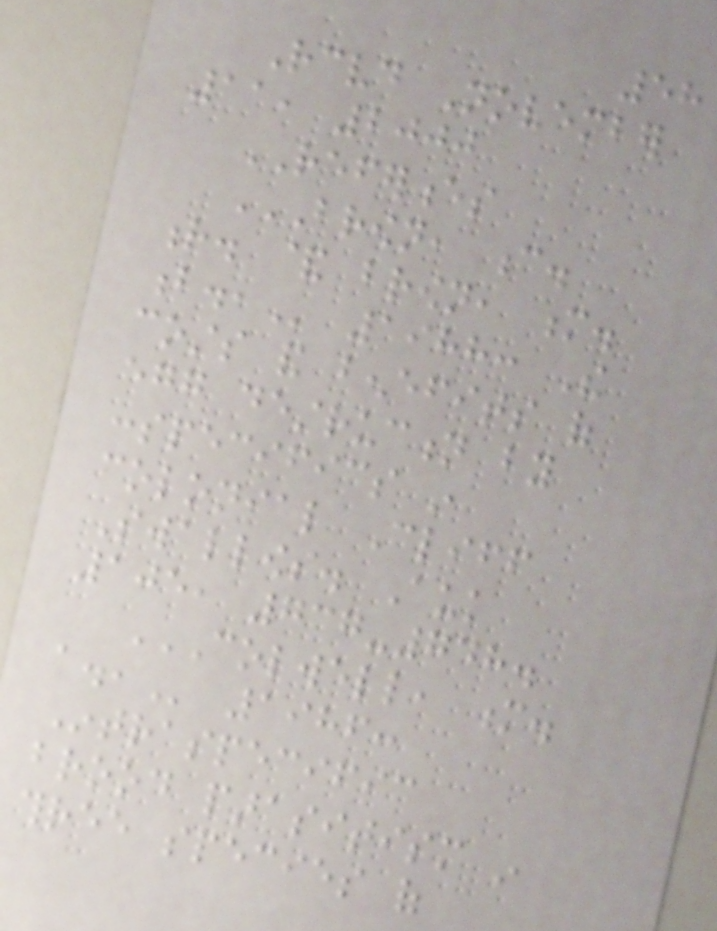58
Received November
11, 2000
REFERENCES
BROWN, C.
R. & BROWN, M.
B., 1988: The
costs and benefits of
egg destruction by
conspecifics in
colonial Cliff
Swallows. Auk
105, 737-748.
COLWELL, M.
A., 1986:
Intraspecific
brood parasitism in
three species of
